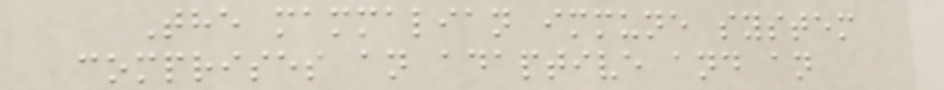The mammalian immune system
comprises an adaptive and an
